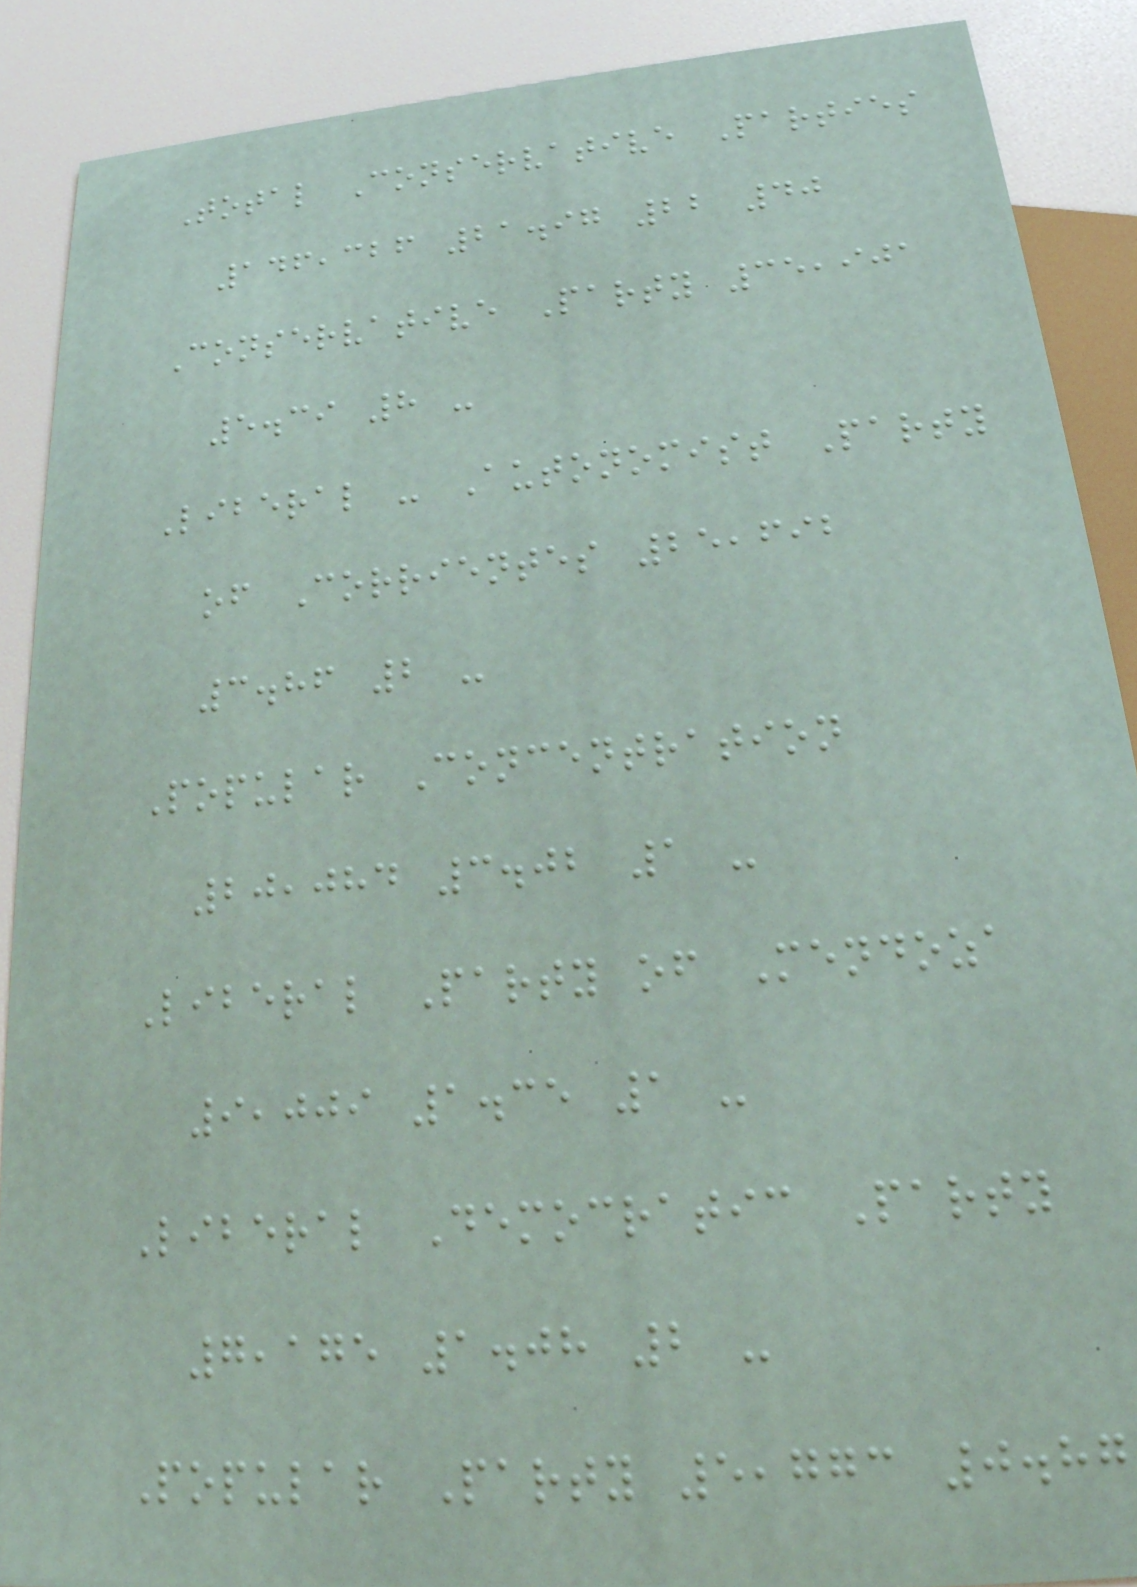Total Conservative Parties
146,326 21.97 22 40
Conservative Party 35,901
5.39 8 -
Liberal - Autonomist Party
of Corrientes 25,692
3.86 2 -
Popular Concentration
20,084 3.02 1 -
Liberal Party of Mendoza
9,009 1.35 1 -
Liberal Democratic Party
7,175 1.08 2 -
Popular Party 5,773 0.87
